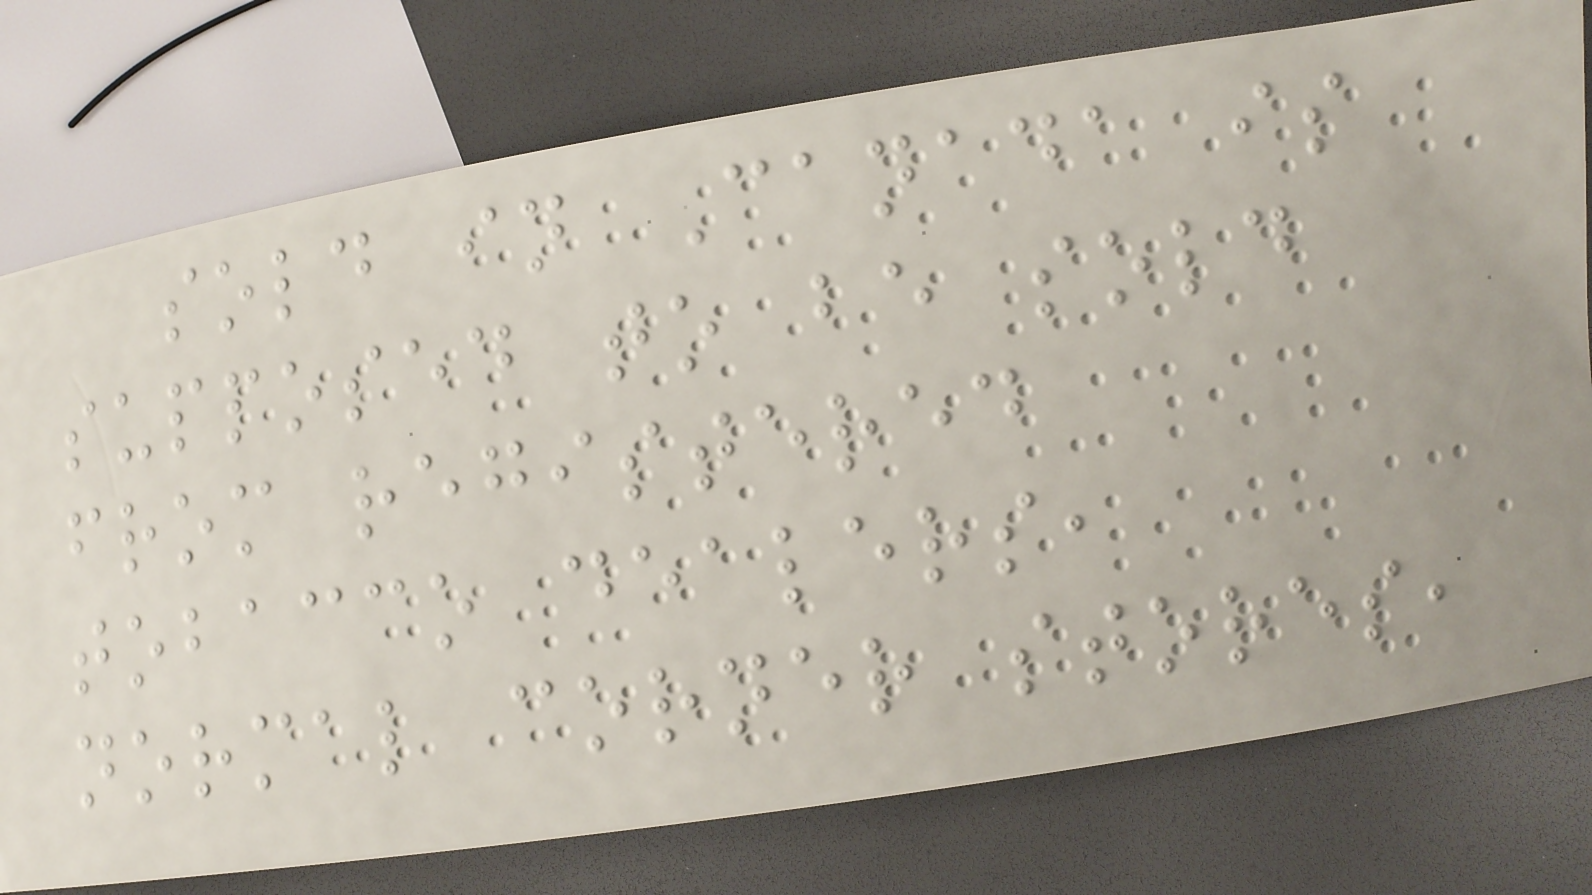sold in Canada is
supposed to be sold
from registered
tobacco dealers,
normal corner stores,
